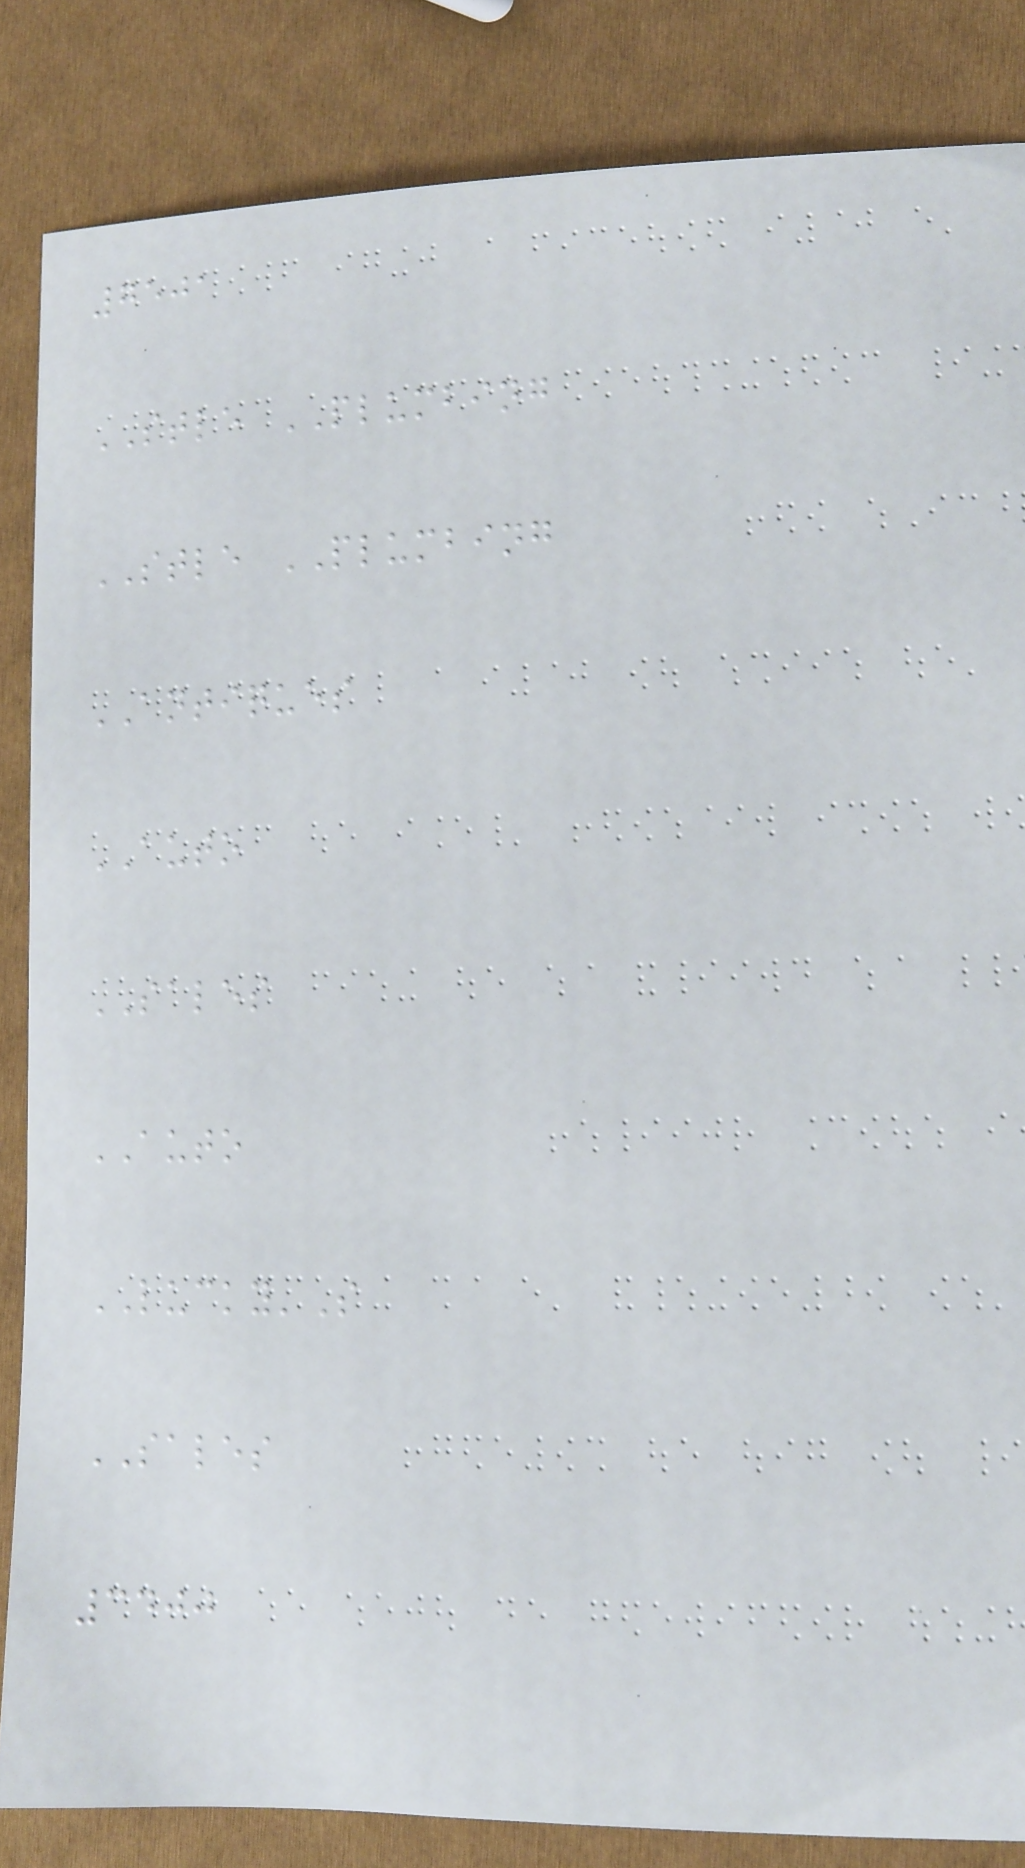7501
STLE PLUMBING
STLE PLUMBING
ANTIQUES
AUTO
SALES
AUTO
LUCKY'S
SALES
3400
